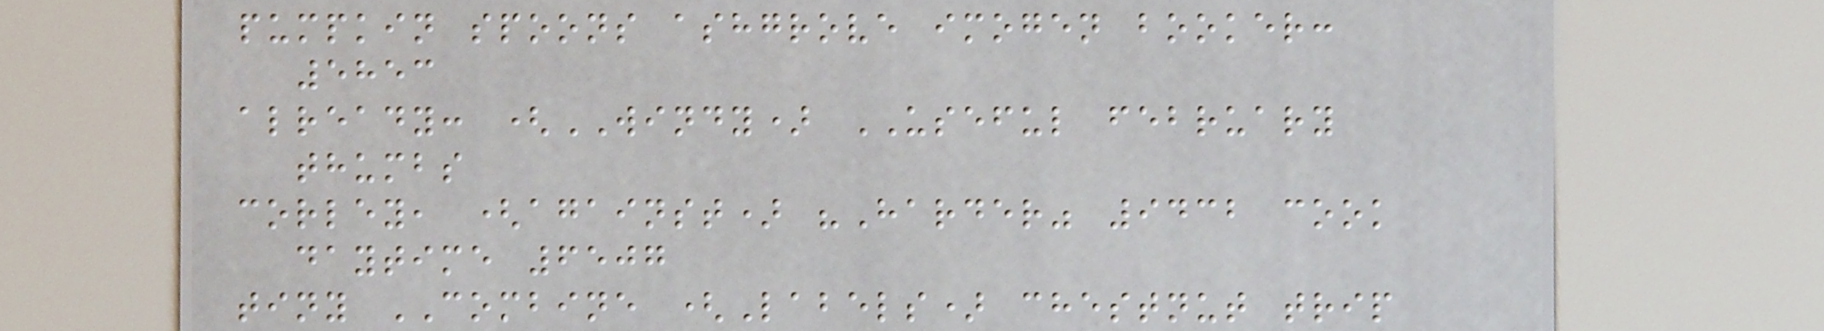pumpkin spoons ashgrove imogen booker:
5853
already: (WINDY) USEFUL february
thumbs
corley, (against) "Harder" 9432 cook
daytime 6507
tiny COMBINE (Labels) chestnut trip
